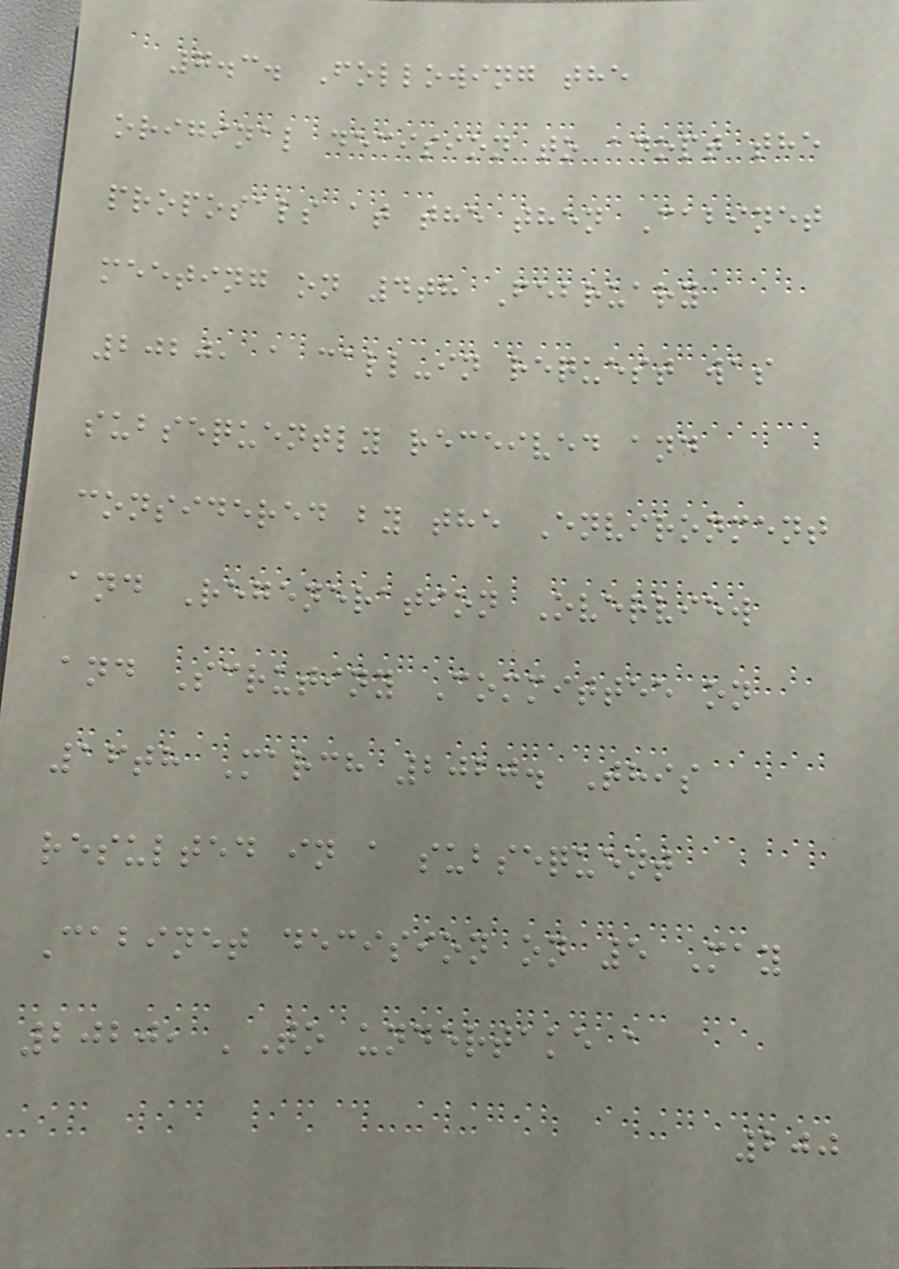7.3. Following the
original decision to adopt the
proposals at the then Cabinet
meeting on 4th February
2020, a call-in request was
subsequently received and
considered by the Environment
and Regeneration Overview
and Scrutiny Committee on
16th March 2020. This
resulted in a subsequent
Cabinet decision on 5 May
2020, 'To undertake a
200
